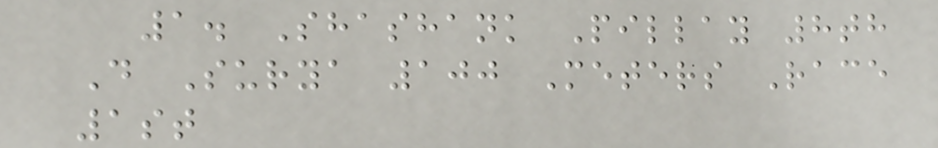1. Shashank Pillay 8th
D Surya 100 Meters Race
1st
